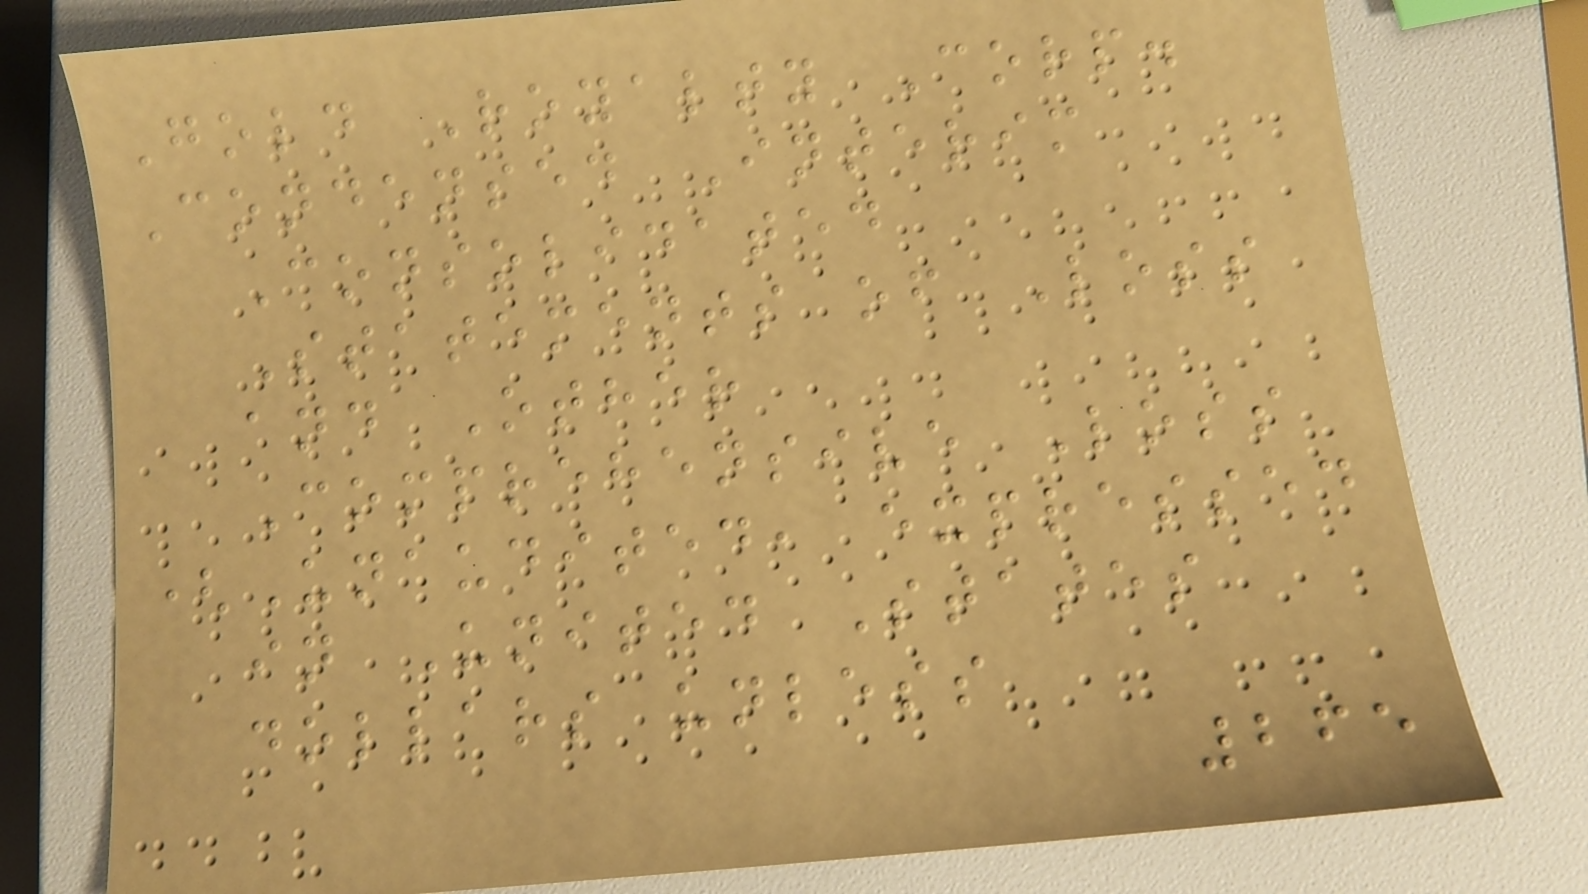Gold Royalty Corp.
Condensed Interim
Consolidated
Statements of Loss
and Other
Comprehensive Loss
(Unaudited, expressed
in United States
dollars unless
265
